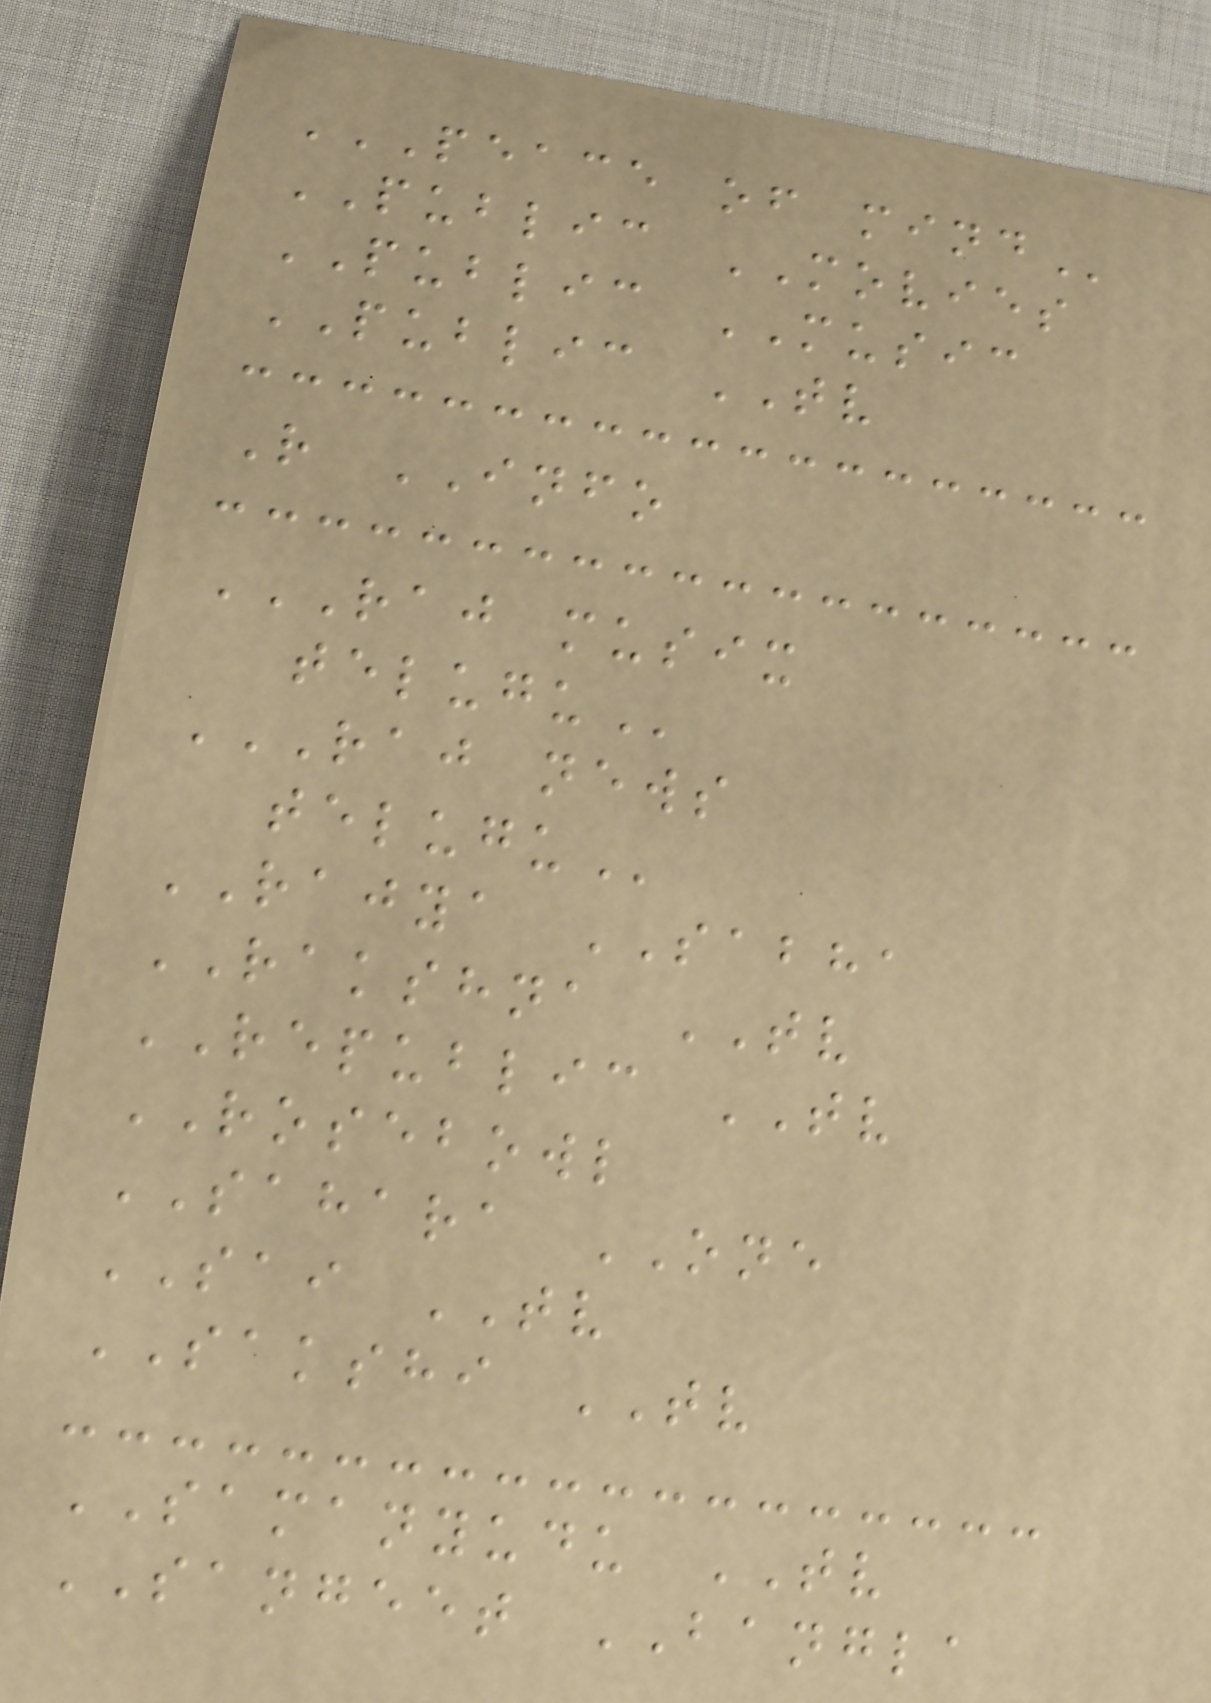PEACE OF MIND
PUBLIC MOVIES
PUBLIC MUSIC
PUBLIC TV
R INFO
RAJ MUSIX
TELUGU
RAJ NEWS
TELUGU
RAJYA SABHA
RAKSHNA TV
REPUBLIC TV
ROSEBOWL
SAHARA ONE
SAI TV
SAKSHI TV
SAMANYUDU TV
SANGEET BANGLA
